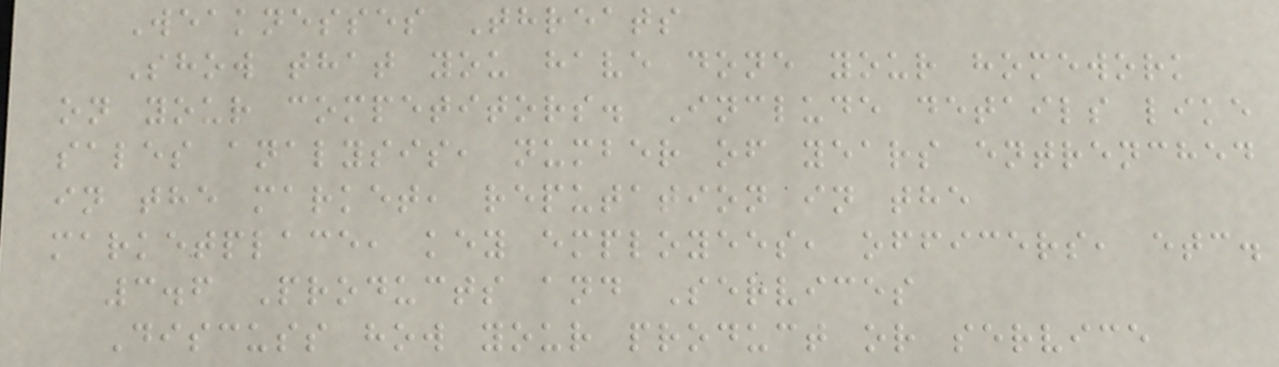Weaknesses Threats
Show that you have done your homework
on your competitors. Include details like
sales analysis, number of years entrenched
in the market, reputation in the
marketplace, key employees, officers, etc.
3.6 Products and Services
Discuss how your product or service
